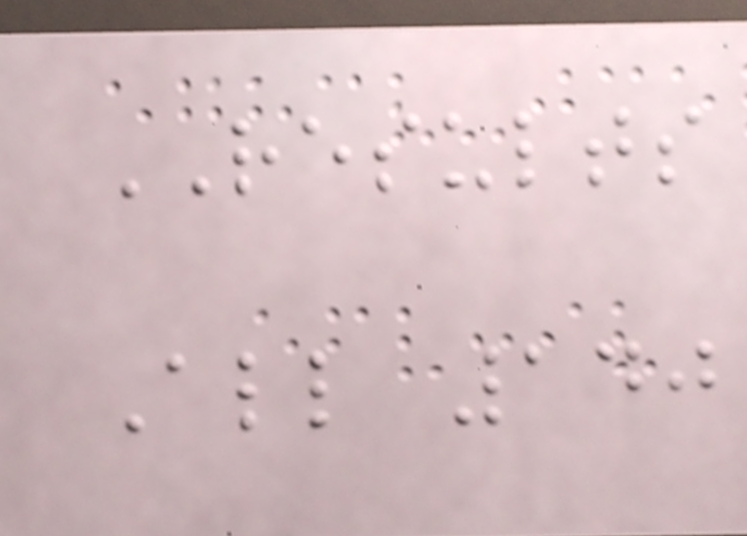RESULTS
All 140
